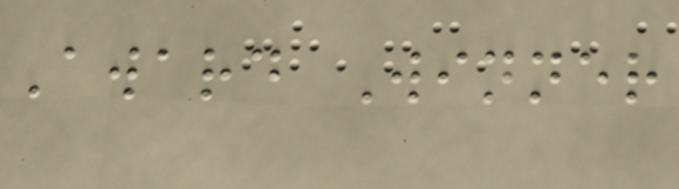Award Winner
